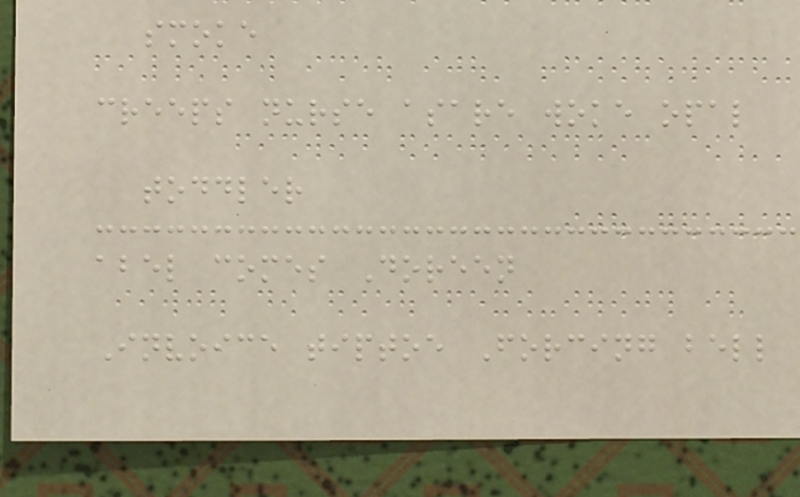smoke
creeps nurse asare woke opal
toddler
abel comes Doreen
Invoice tiptoe Forcing bell
